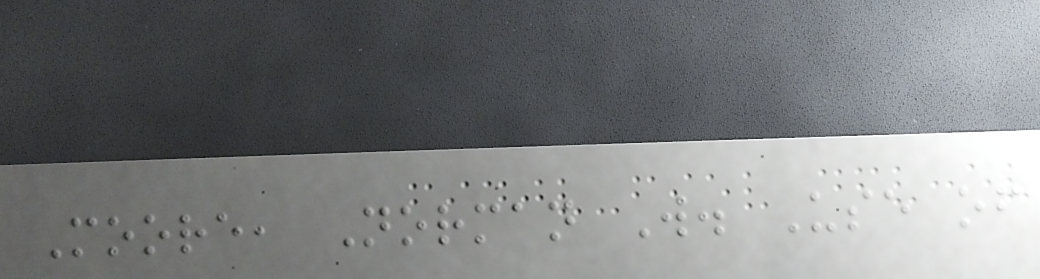Moore, Norman W. Use of
